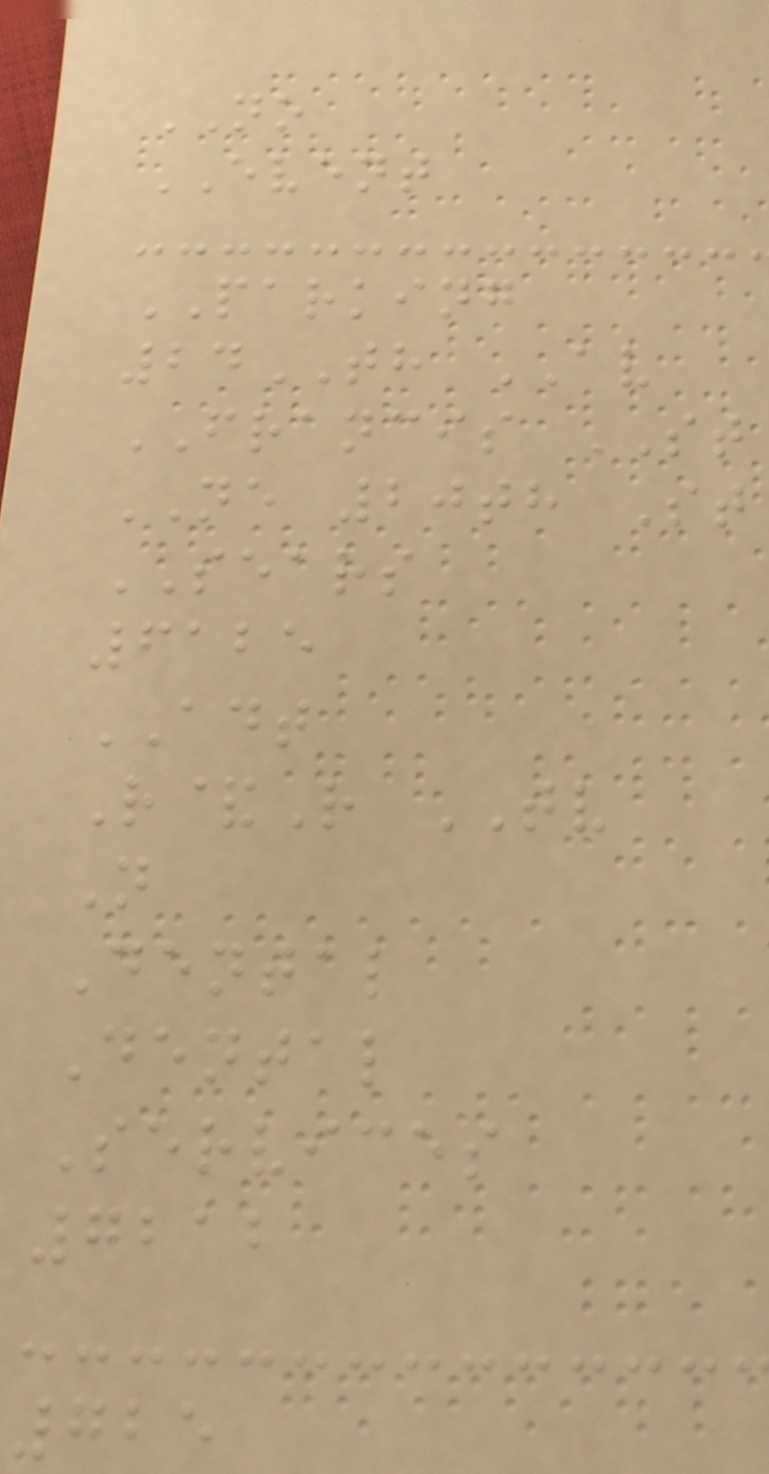NO
EVENT
PARKING
24TH AV
FRANCIS ST
NE 20th St
SEARS
6125
ADT
R&R TV
N
Dental
Dental
Services
7212
725
